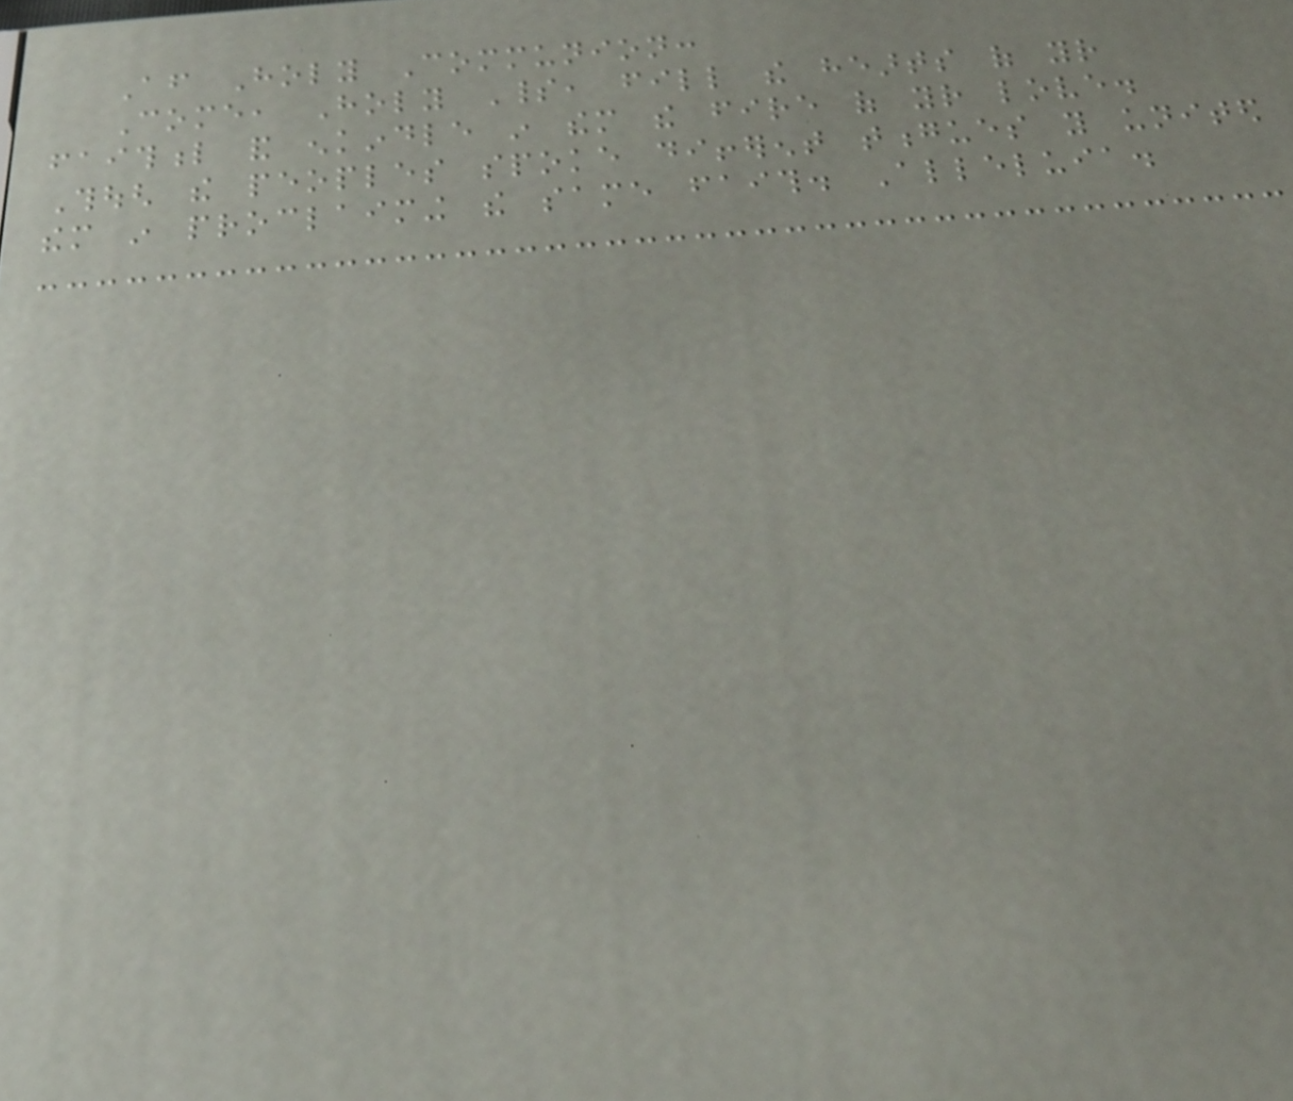After Holy Communion:
Come, Holy Spirit, fill the hearts of your
faithful and enkindle in them the fire of your love.
Though the peoples spoke different tongues you united
them in proclaiming the same faith. Alleluia.
